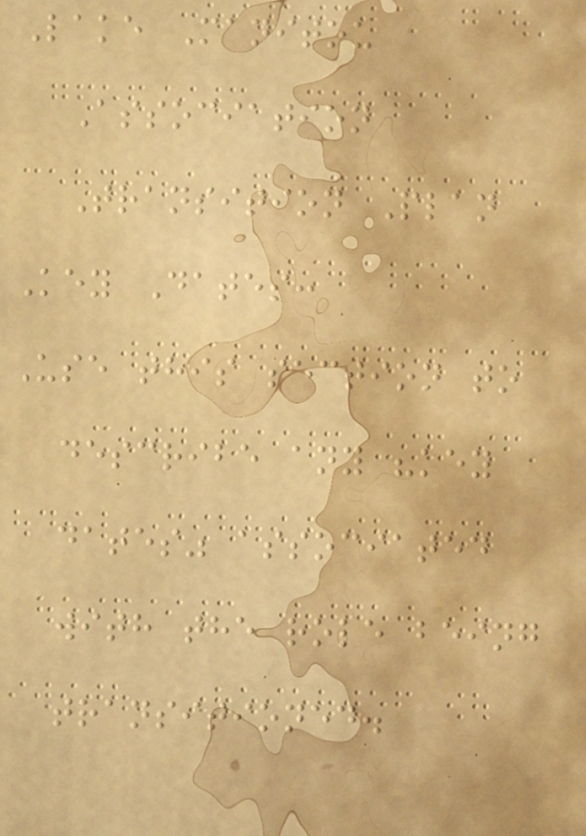Lake Manitou
Association
Transition Plan
Key Dates:
Use this section to
describe any "key
dates" associated
with the role being
transitioned.
